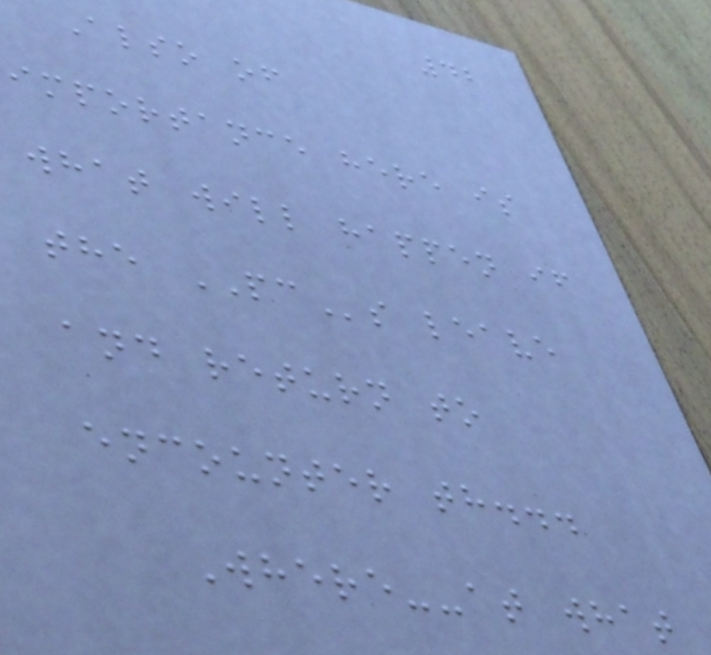42
Also of
importance here is
what will happen if
the PCs leave
and return to
encounter th...
Where--at what
